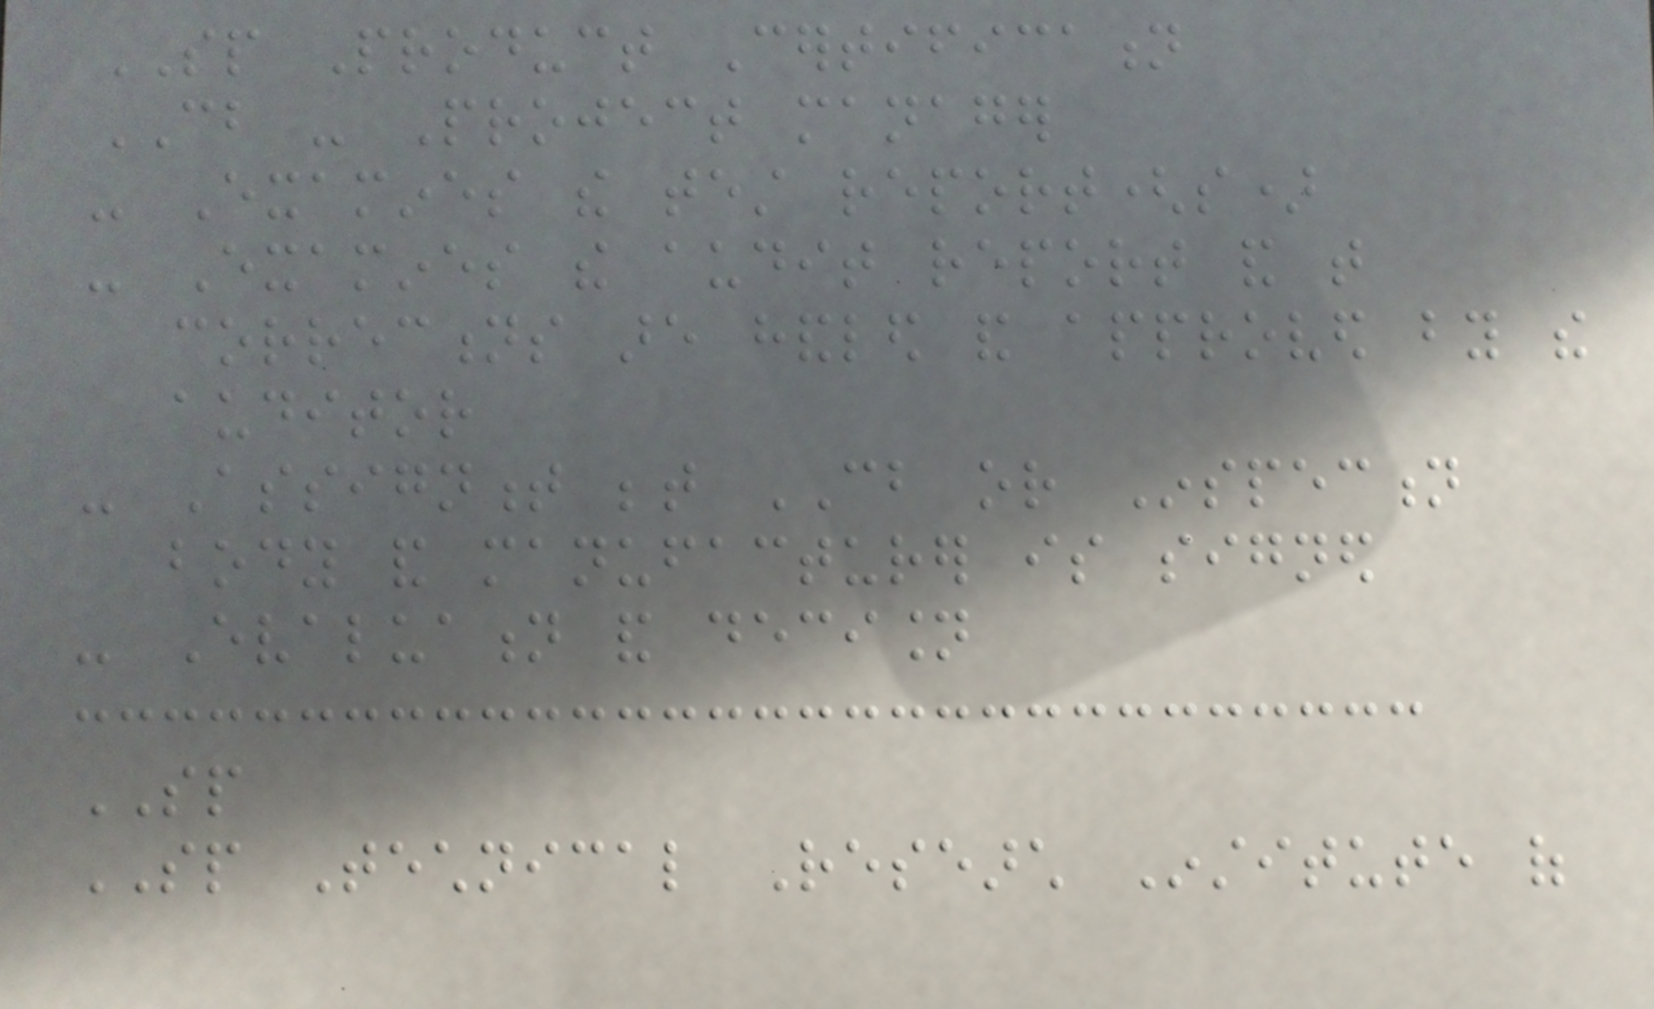SP Product Certification
CB - Project manager
- Examines the test report(s)
- Examines the audit report and that
corrections are handled and approved by the
auditor
- Assignment between CB or Inspection
body and manufacturer is signed
- Evaluation and decision
SP
SP Technical Research Institute of
